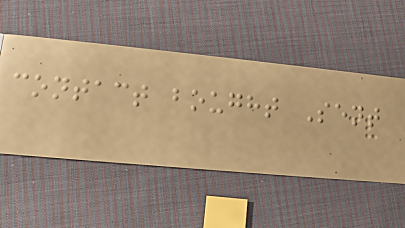contact bought Sent
